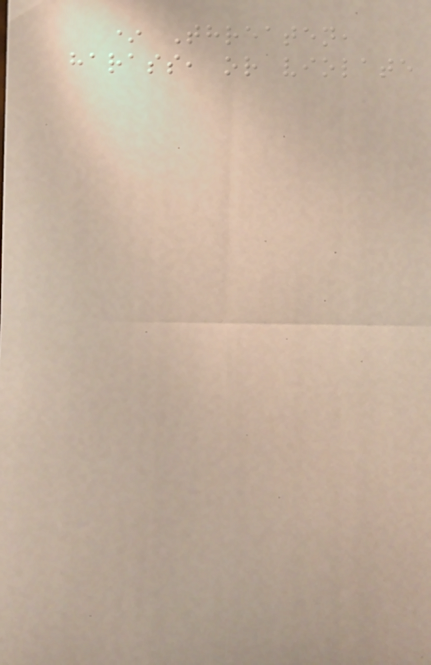* Threaten,
harass, or violate
